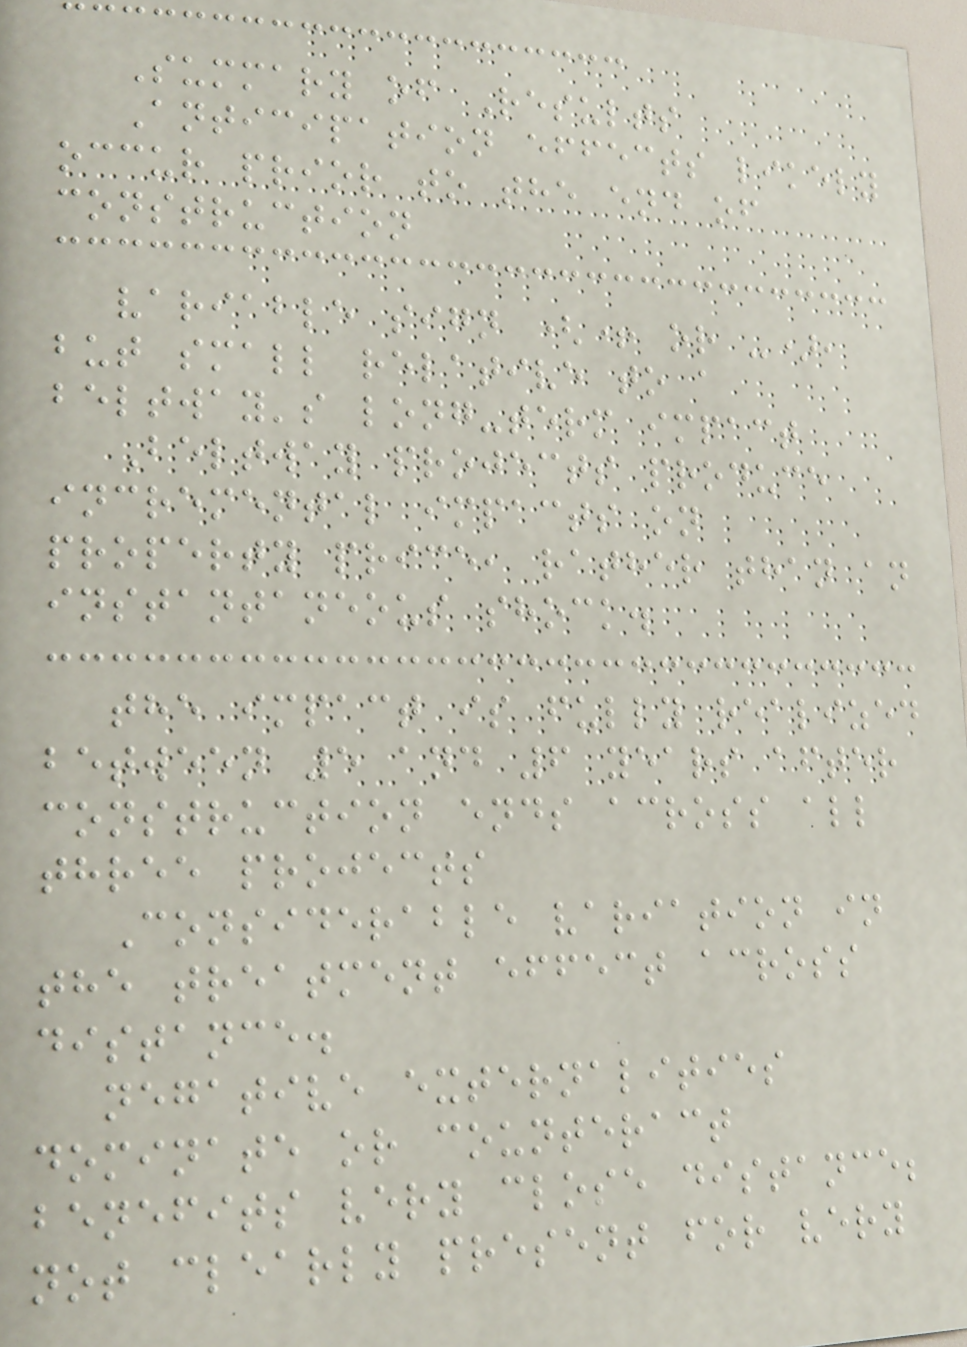Summary of Results
Anticipation effects likely
occur prior to the end of
construction
variable sign (+ or -),
but small relative to a
beltway's long-term impact
Beltway projects produce
incremental impacts on
property price, rather than an
instantaneous shock.
the impact is fully realized
between 5 and 6 years after
construction ends across all
three projects
Considerable variation in
the treatment effect across
distance.
negative externalities
dominate or counteract
benefits very close distance;
not clearly present for very
